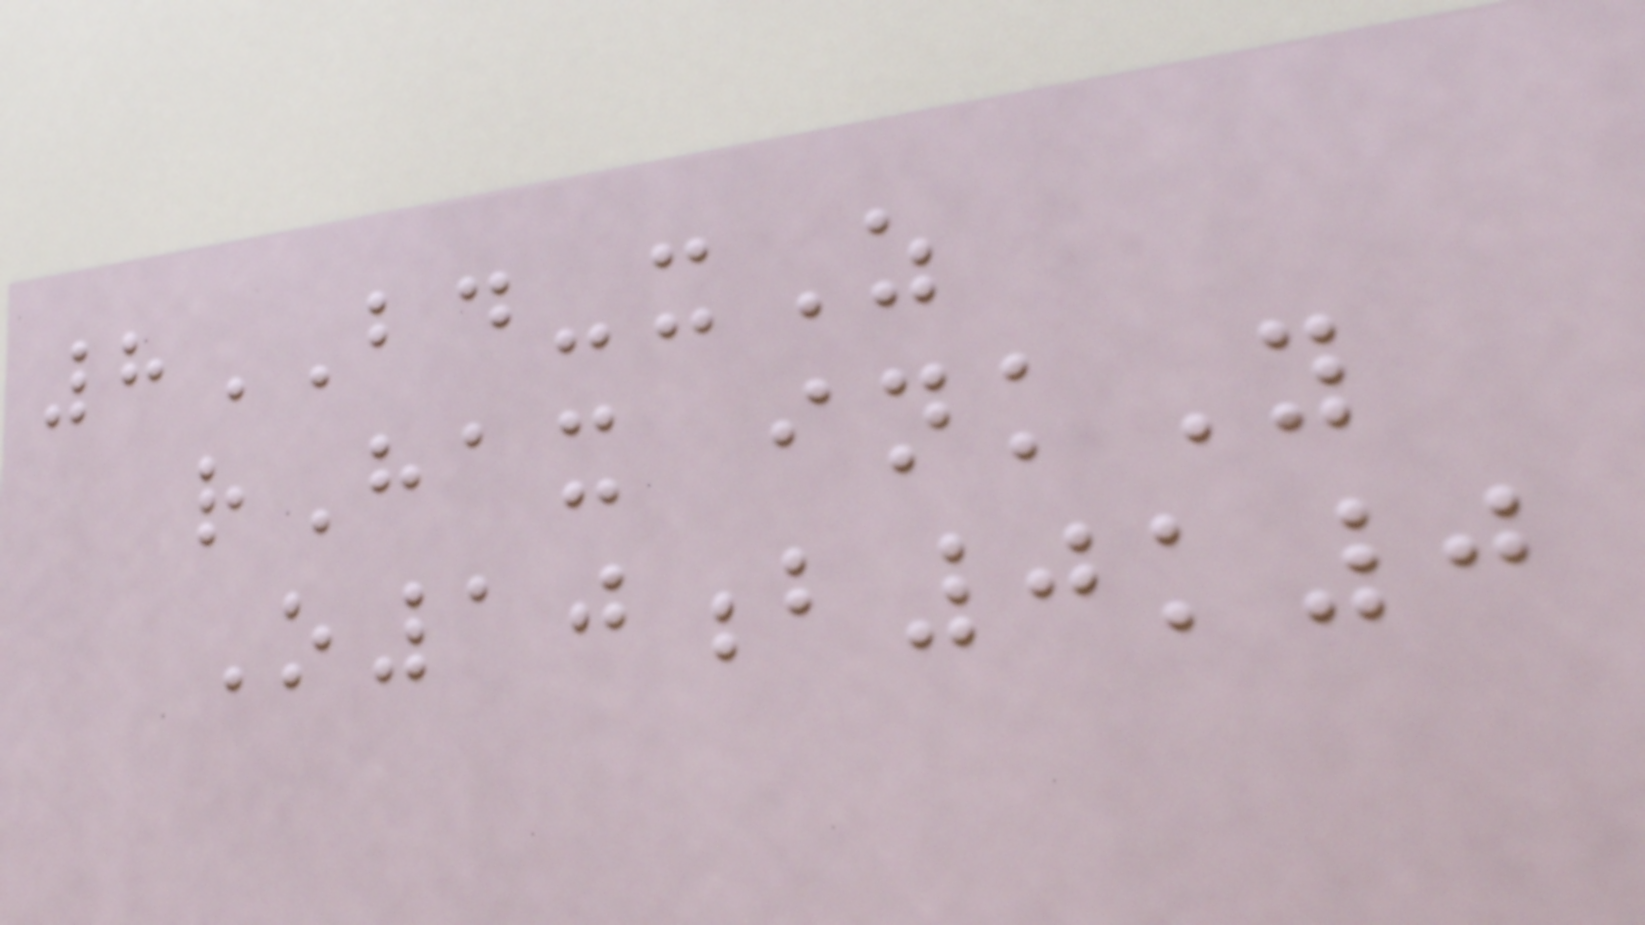8BD-xZ
rHax inkY
O10b0k0
